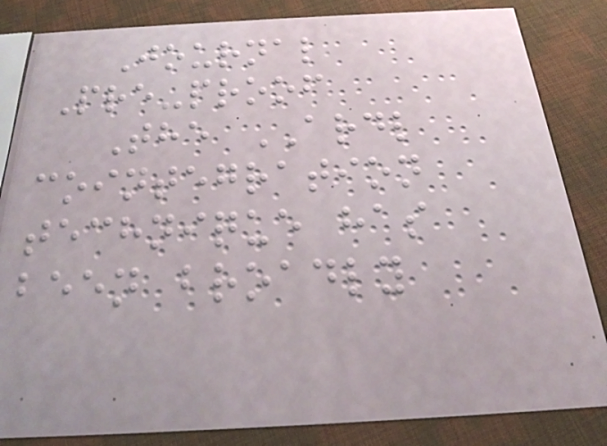Journal
Pre-proof
The ARDL
cointegration
technique has
been broadly
